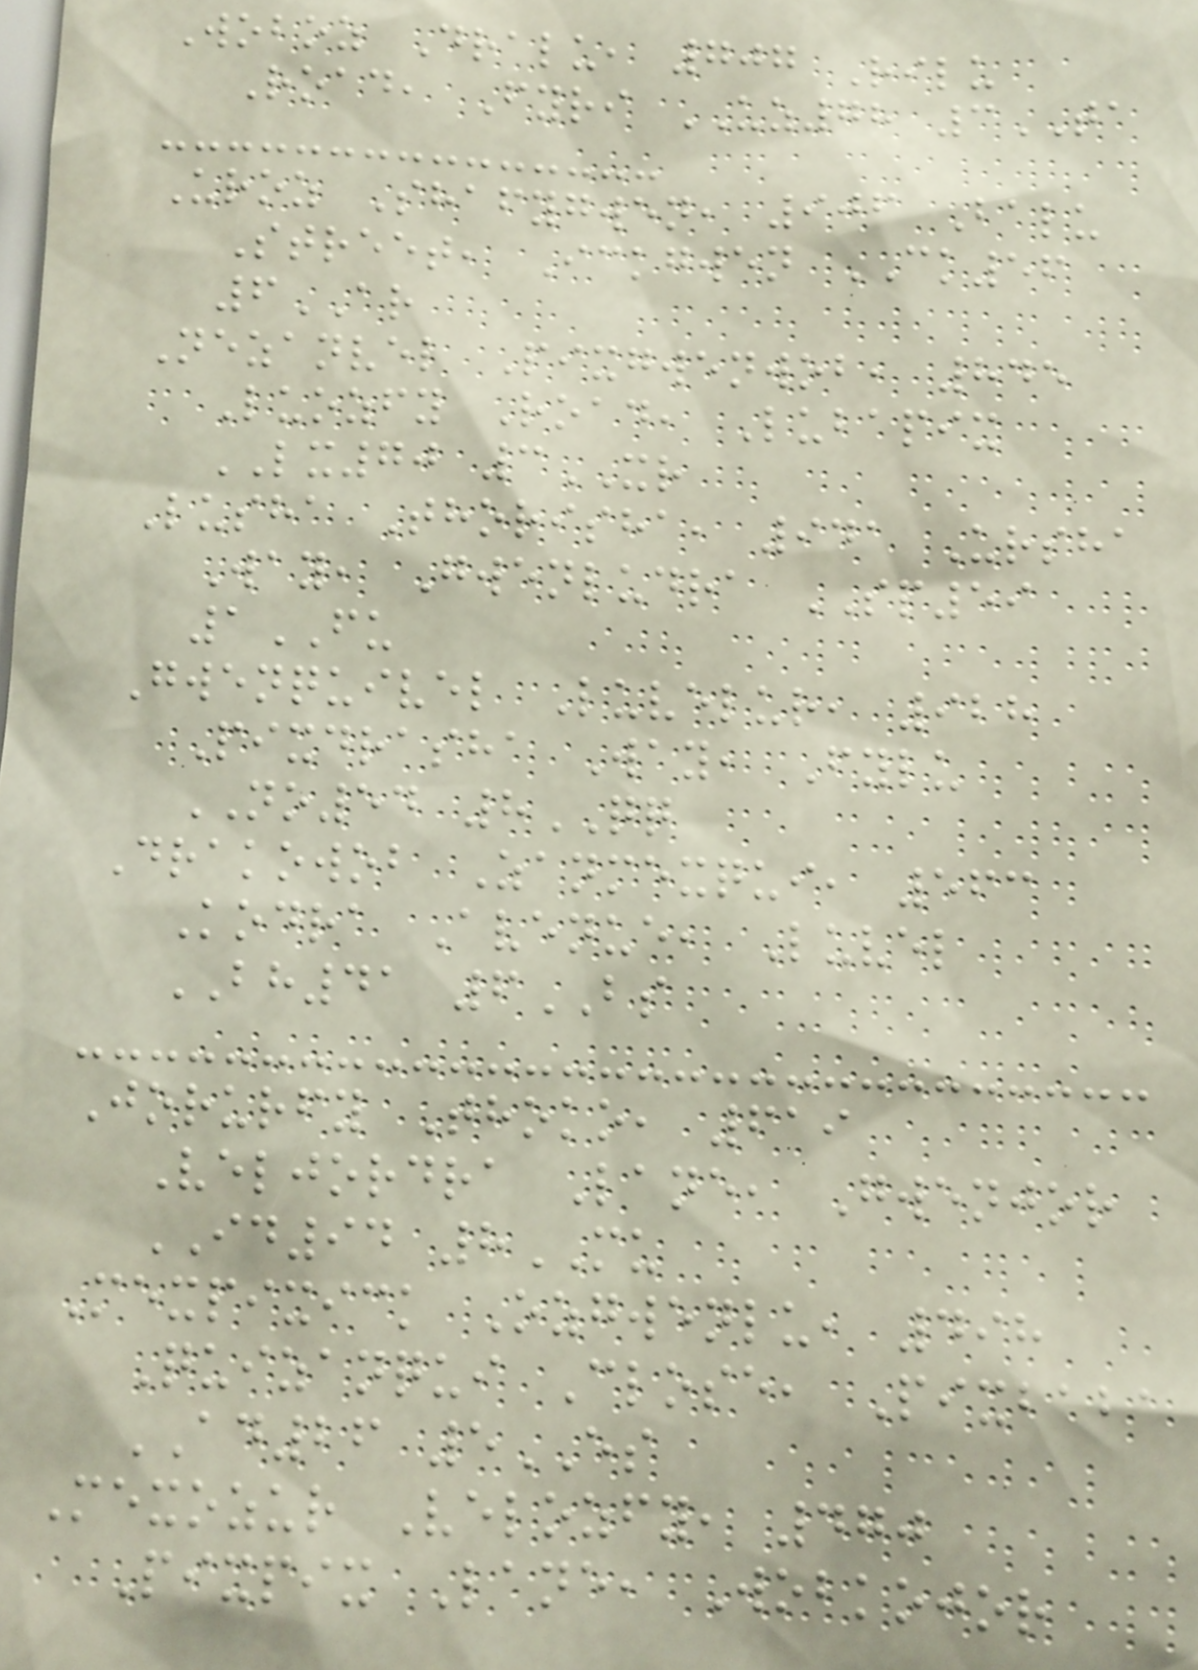Woboz Dralu, 707 Rilu
Road, Fyri UZ78 3TA
Uroz Shafygwen, 906 Balu
Street, Ickgwen CK56
6AR
Nezanvel Pixgwenwob, 845
Luozfy Road, Lubapix
LX70 3XR
Lusha Thorisha, 941 Ursha
Way, Gwenludra SP59
1FU
Gwenquivel Luvelur, 928
Pixdrasha Way, Fylu
NO54 8QQ
Drakowob Zanmexqui, 563
Kodra Avenue, Luvel
BH41 6BS
Jorurfy Thoko, 619
Veljordra Lane, Gwenjor
ID94 8MU
Mexpixick Ozgwenlu, 498
Quizanqui Close, Pixbaba
AD26 5ES
Mexozur Velozfy, 470
Pixpix Lane, Wobkojor
